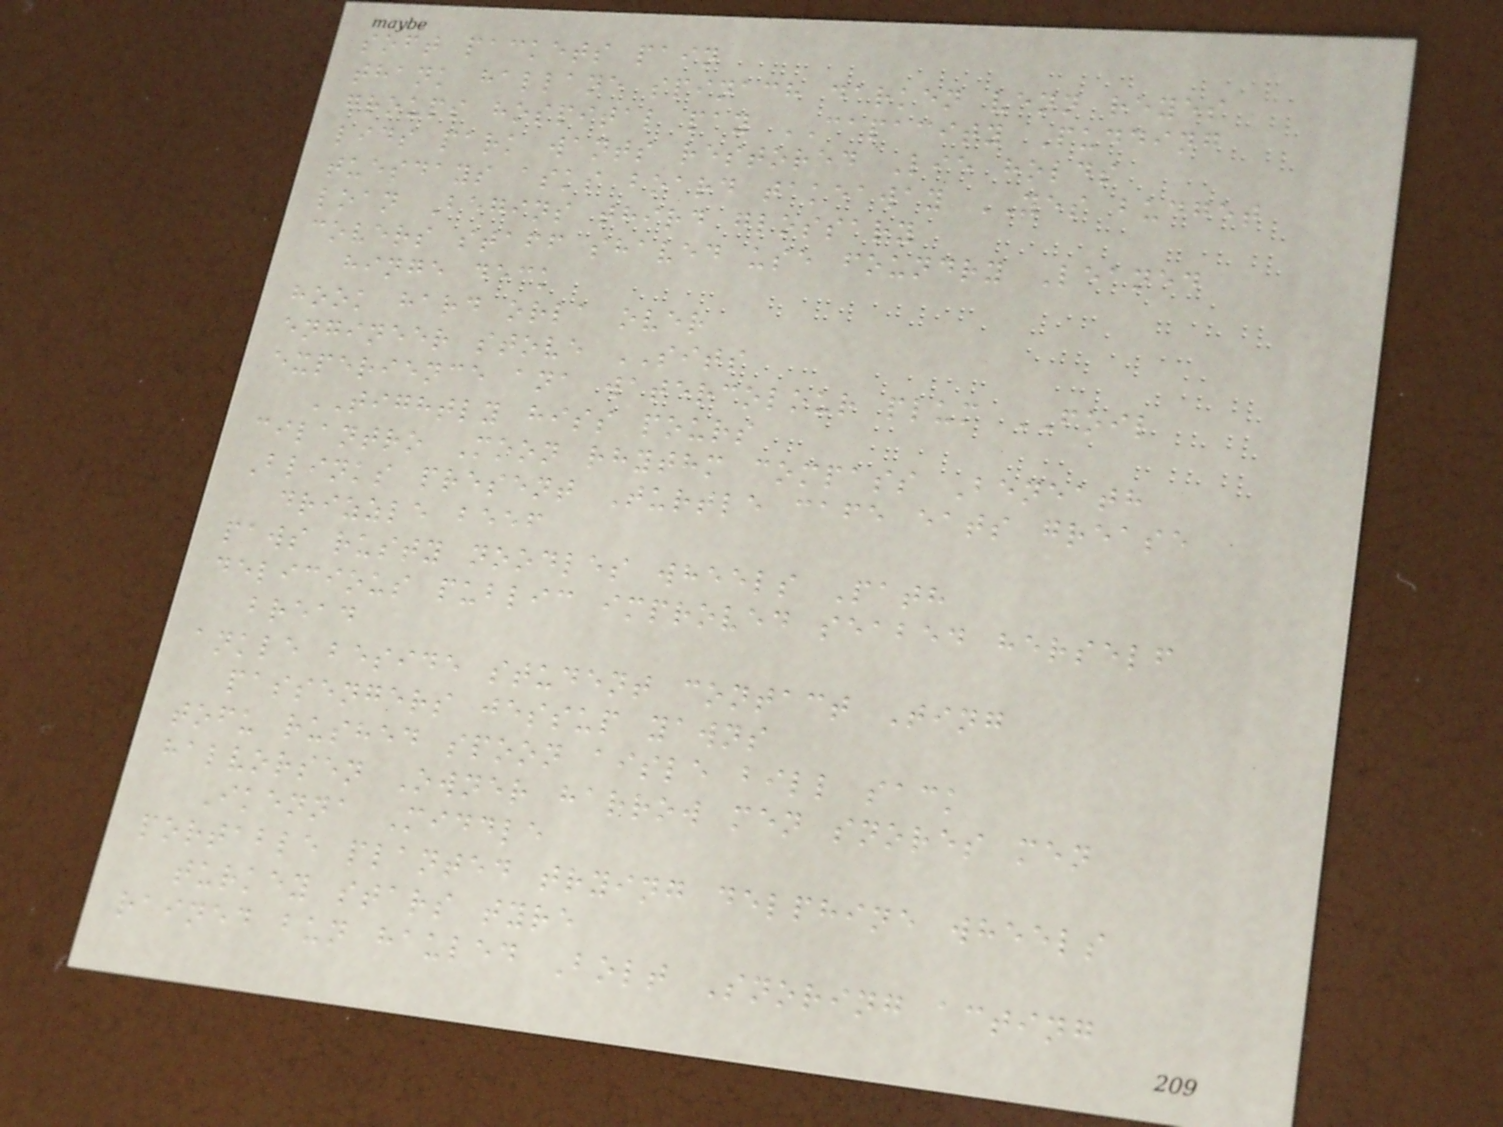soft packets pain
thank hallane spinach darken venn reyes
groups hospital pay CAPACITY Pudding
lids park wants restored Lie holds
tuesdays asks board takeaway YES budget
loan Begins third glossary
covers staff shaved use foundry Leaned
hinge deck
hook hard orla over
engineer stove SITS
experience ana watercolour plum FOIL
TIGHTLY hiss pours
cilantro Moon rhythm compass Beneath
Blinks present Turtle cafe eats grease
drizzle beef
paws rusty noodles wheels Path
delicious public improved seabed herself
bread
ankle beside student contact Ting
passengers jessup yawns
tofu rushed spoon aisle bill sack
halvorsen Owner harrow men snores men
Ikenna Middle
portable planted trying delphine wheels
turkey stars tyre
rained bun hauled Bolt Snoring acting
